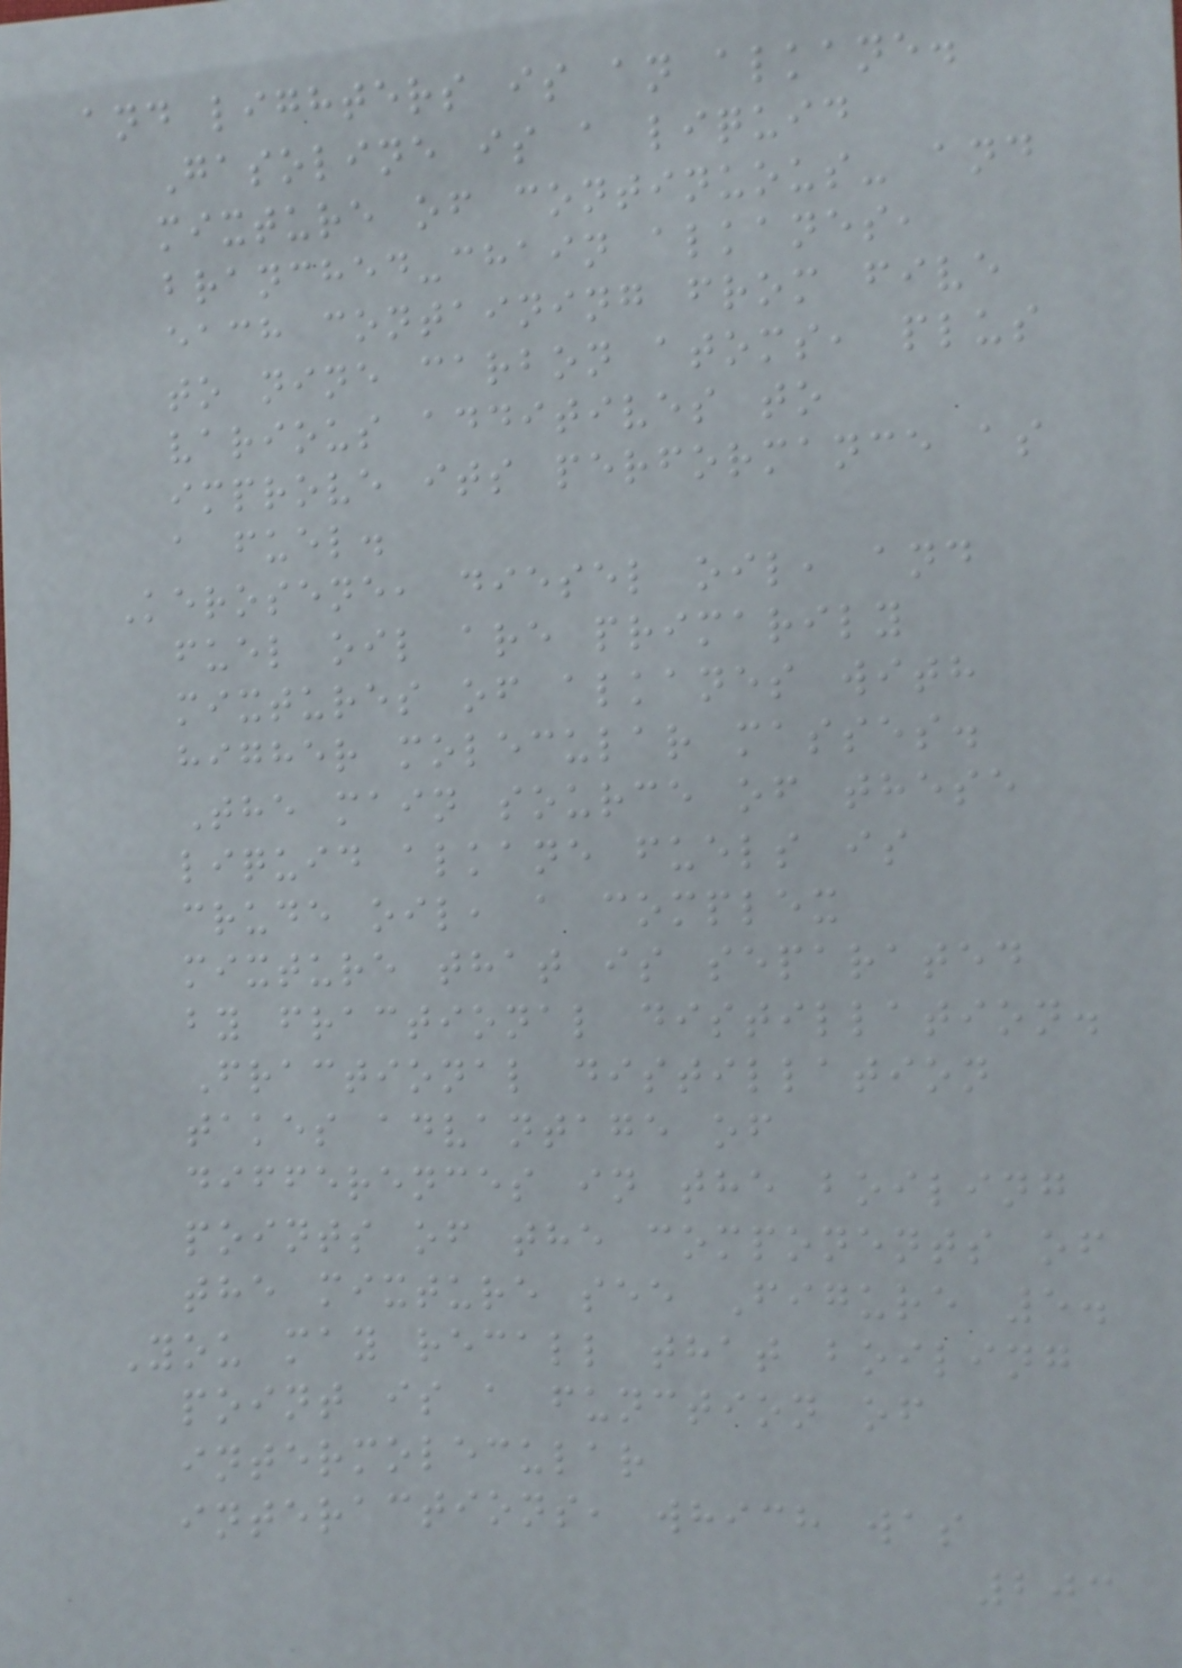and lighters is an alkane.
Gasoline is a liquid
mixture of continuous- and
branched-chain alkanes,
each containing from five
to nine carbon atoms, plus
various additives to
improve its performance as
a fuel.
Kerosene, diesel oil, and
fuel oil are primarily
mixtures of alkanes with
higher molecular masses.
The main source of these
liquid alkane fuels is
crude oil, a complex
mixture that is separated
by fractional distillation.
Fractional distillation
takes advantage of
differences in the boiling
points of the components of
the mixture see Figure 5.
You may recall that boiling
point is a function of
intermolecular
interactions, which was
203
